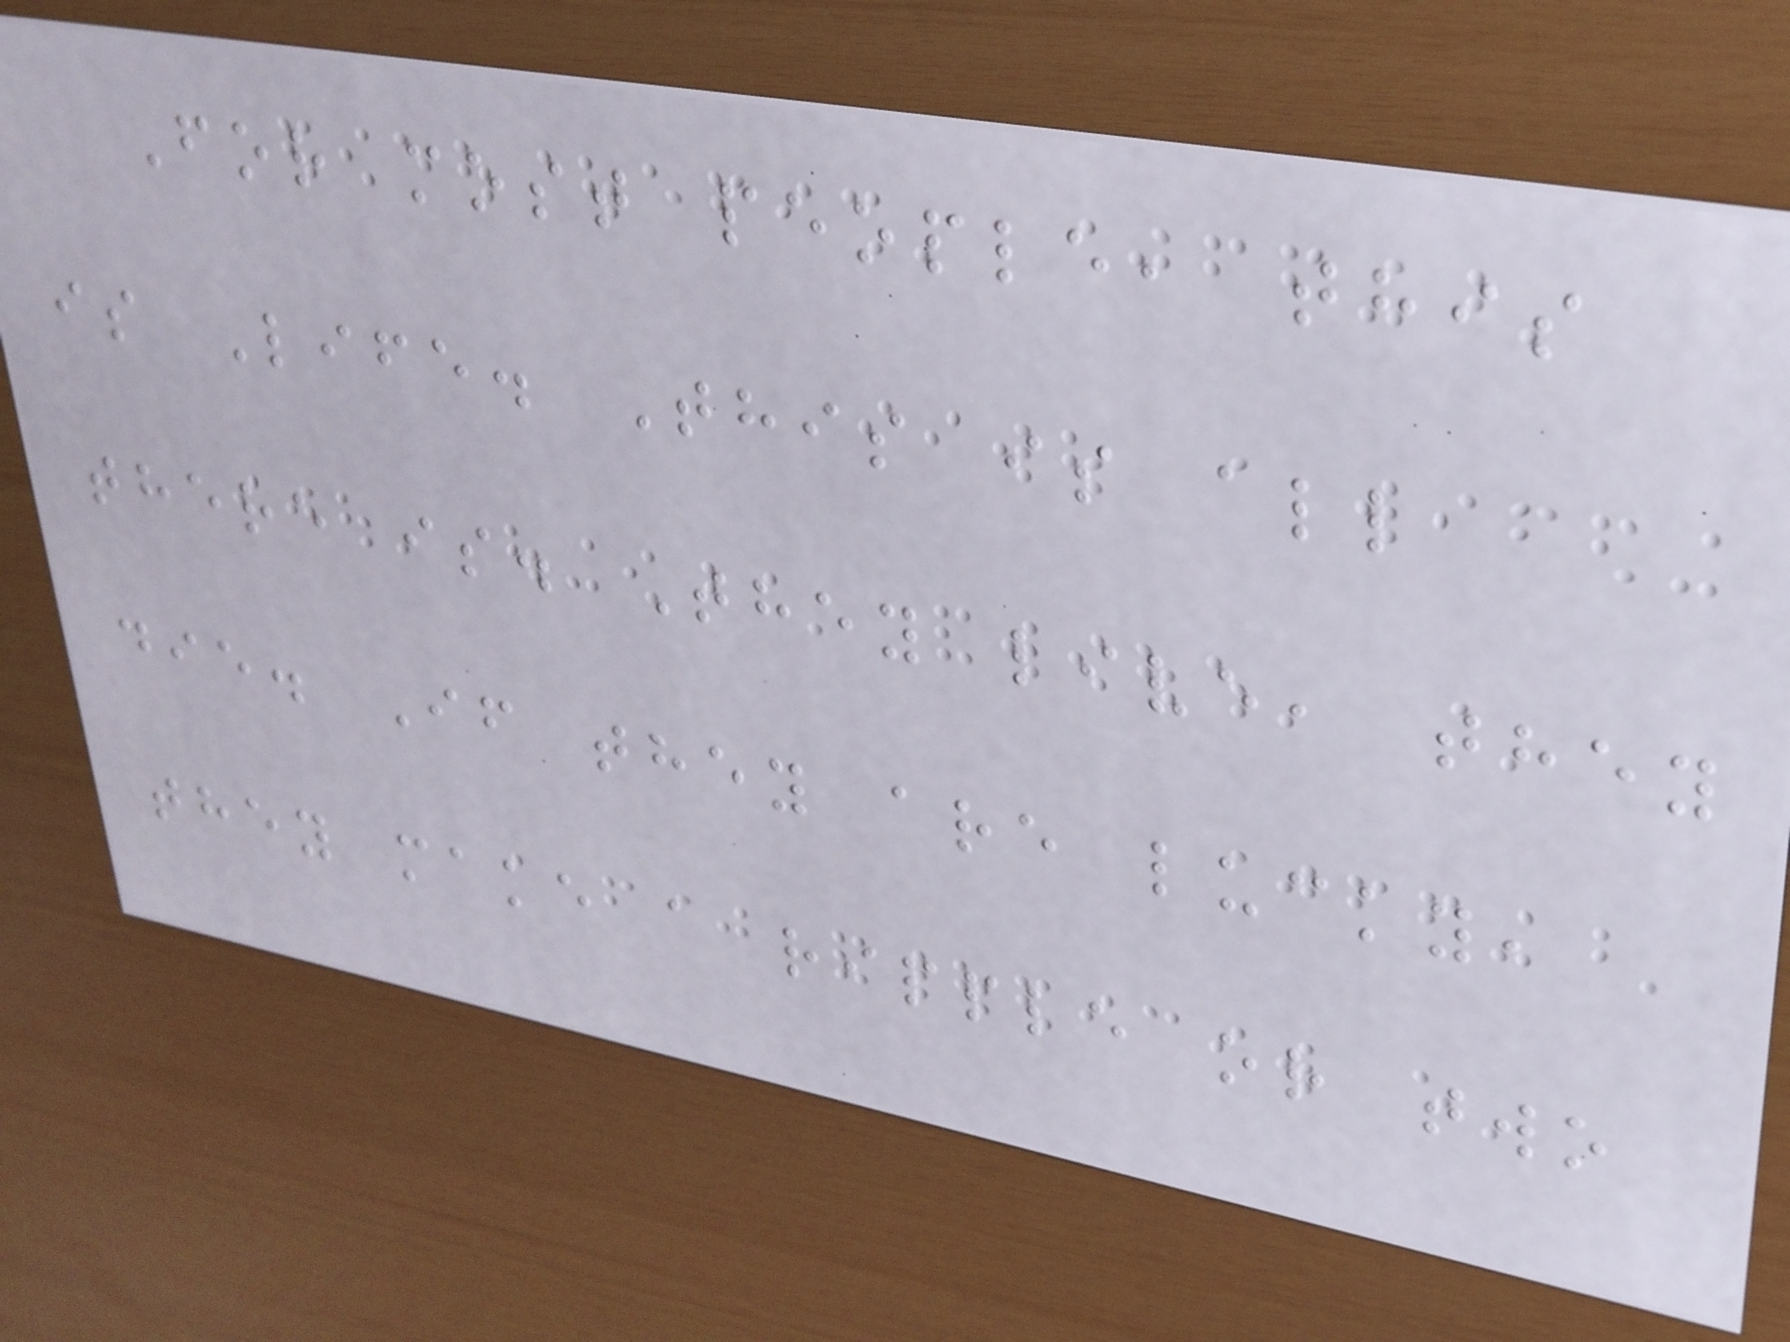For most people, this
is Life. This is all
there is. They live, they
die. If they are lucky,
they make a ripple or two
